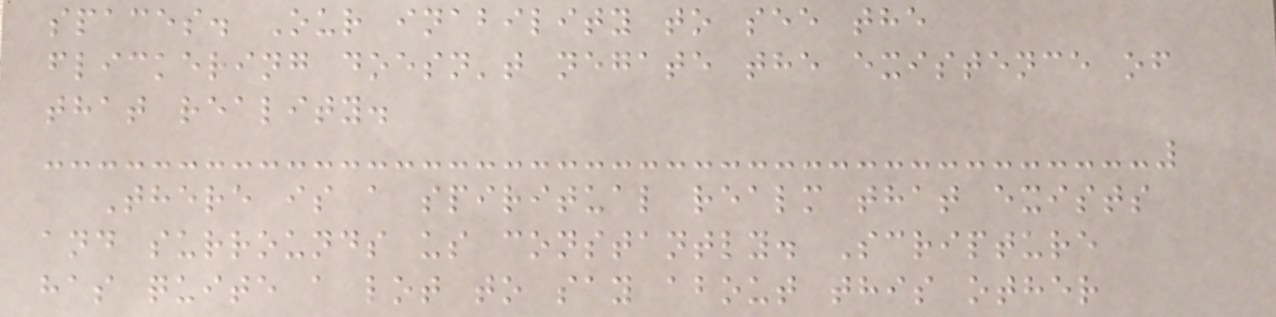spaces. Our inability to see the
flickering doesn't negate the existence of
that reality.
There is a spiritual realm that exists
and surrounds us constantly. Scripture
has quite a lot to say about this other
